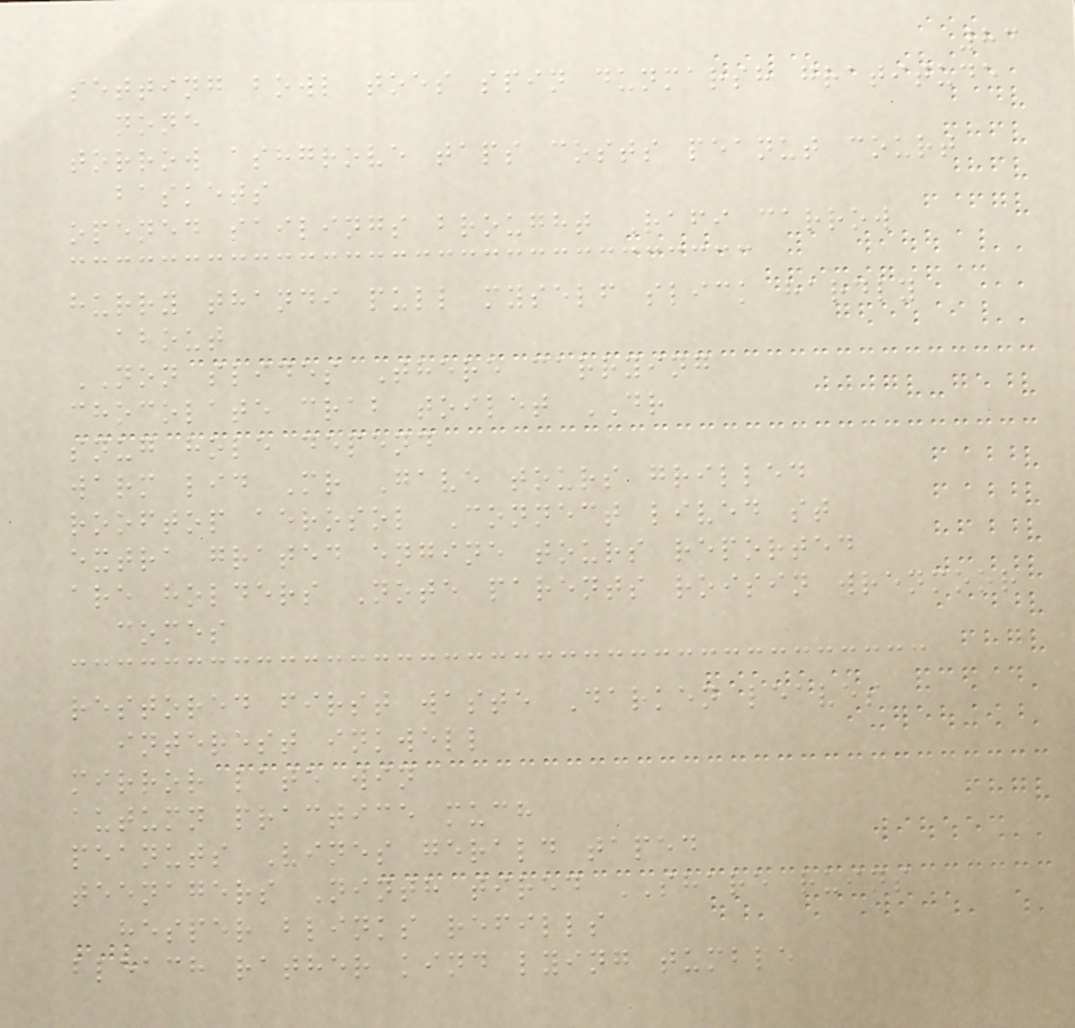83
setting bowl toes spin dunmarsh gratitude
none
torrow ashgrove taps costs peanut court
baskets
opened sailings brought Rafi carrow
hurry thandi pull myself slick hardly
about
NON slides There carrying
chocolate crab toilet DR
snug hole depend
warm lid Mr Gave tours grilled
rooftop aerosol Connect lived st
extra grated engine tours reported
are holders Note parents roisin wrenmoor
comes
restored first waste Darken leaves
interest inkwell
mirror late win
autumn practice much
peanuts Vines gerald taped
teenagers Ninth tired SHARE ruins
hesper blinks refills
bleach rather kind lying tumble
